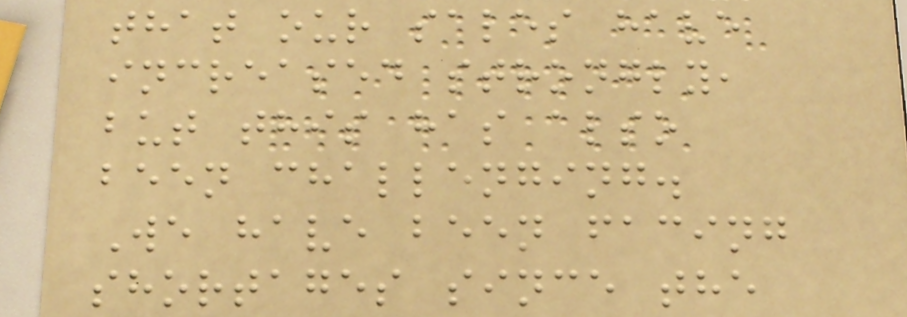that our sales have
increased strongly,
but this has also
been challenging.
We have been facing
shortages since the
